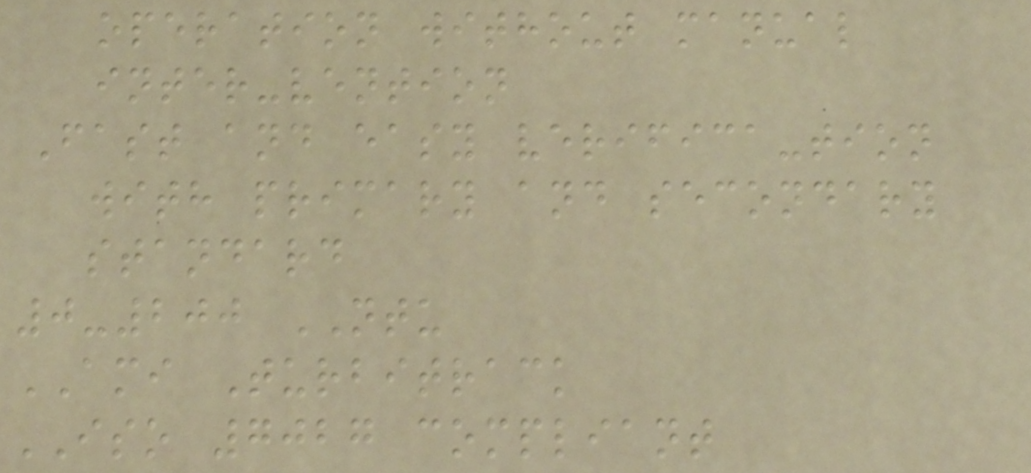operation without manual
inter-vention
Fast and easy verifica-tion
with primary and secondary
standard
0-200 NTU
AMI Turbitrack
ISO 7027 compliant
